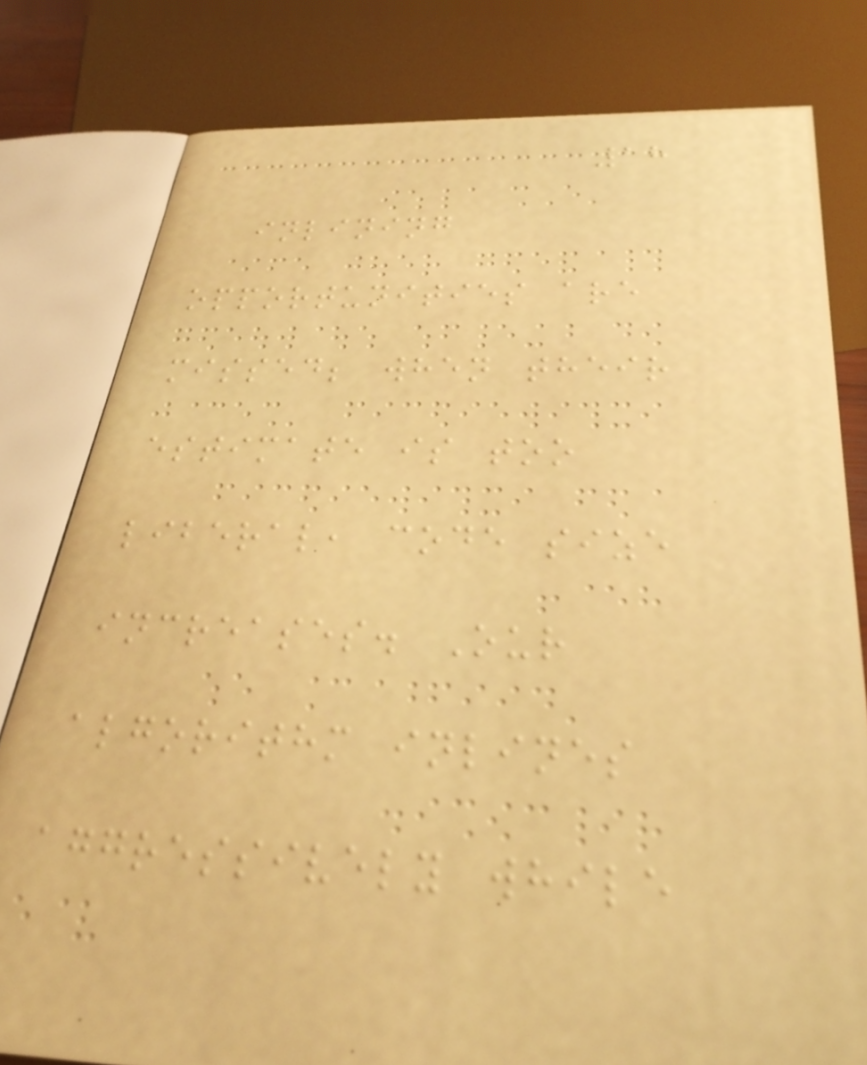18
inlining
opportunities are
missed; when their
estimate is too
liberal, code size
increases. Our
algorithm inlines
aggressively while
